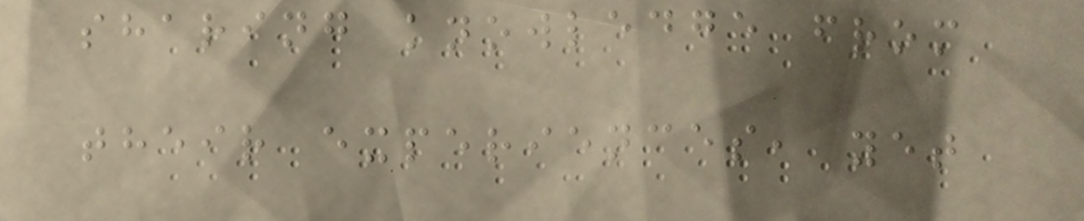sharing knowledge from
their experiences, yet
